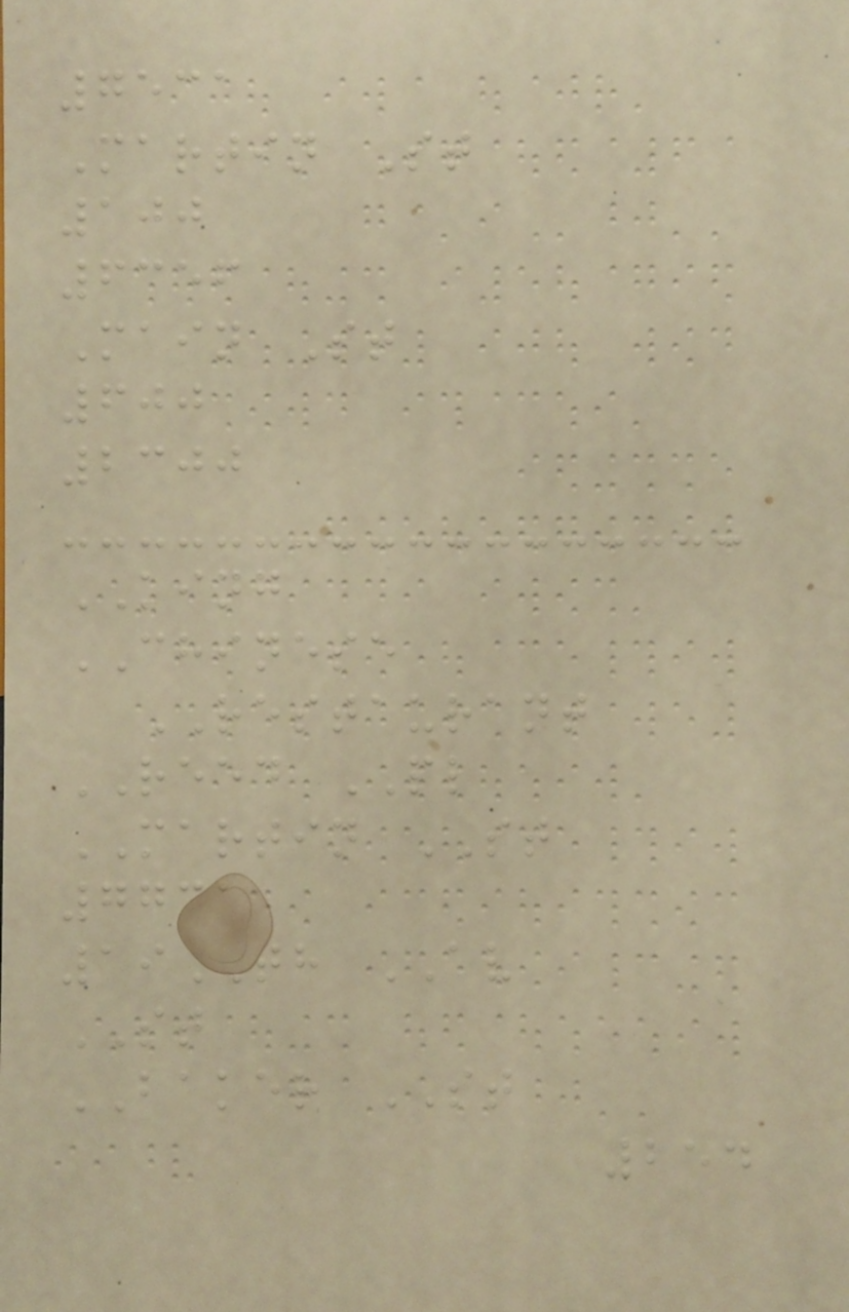7531
Martin St
100
6356
Main St
600
2300
KING
CHINESE
RESTAURANT
REED PL
MARTIN ST
7731
19TH AV
ST
BAKER ST
254
